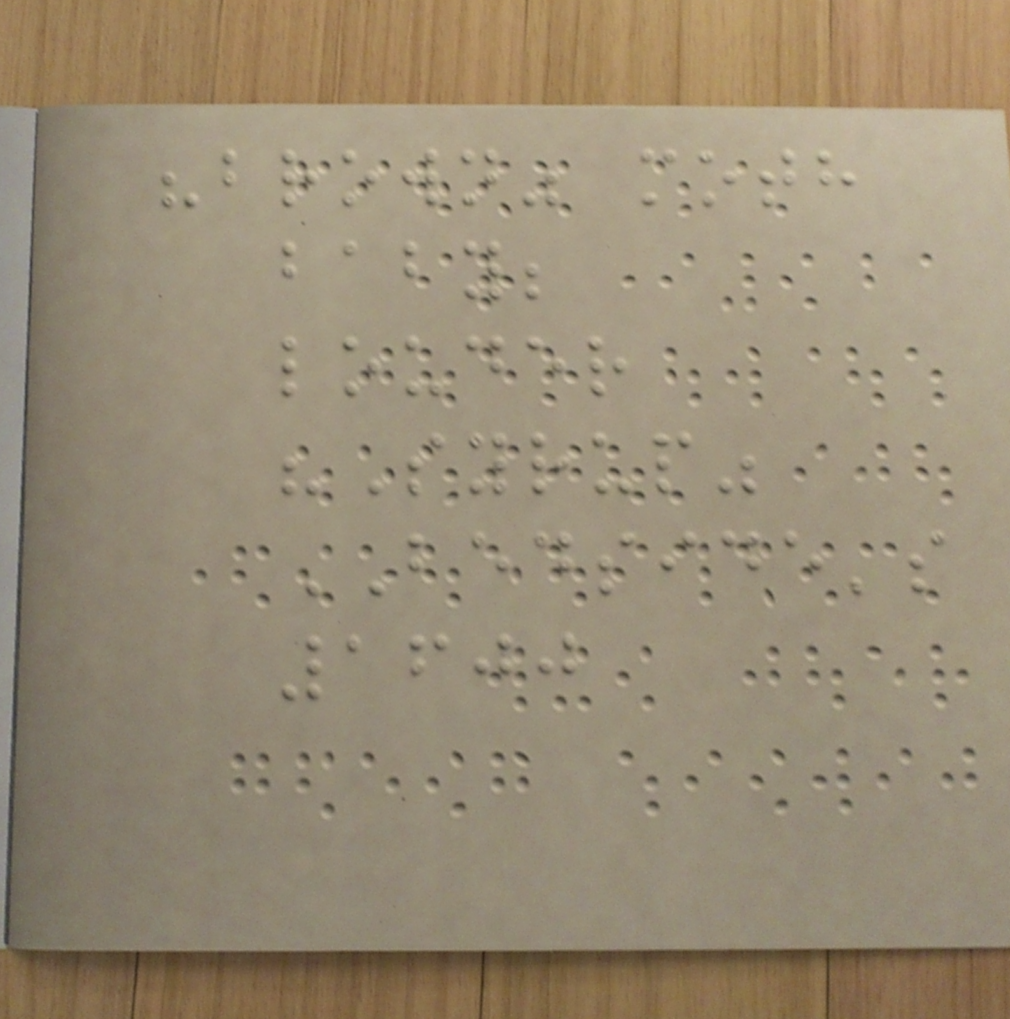"brown" moth
baby;
louder
"Syrup"
BEDSIDE's
1600
